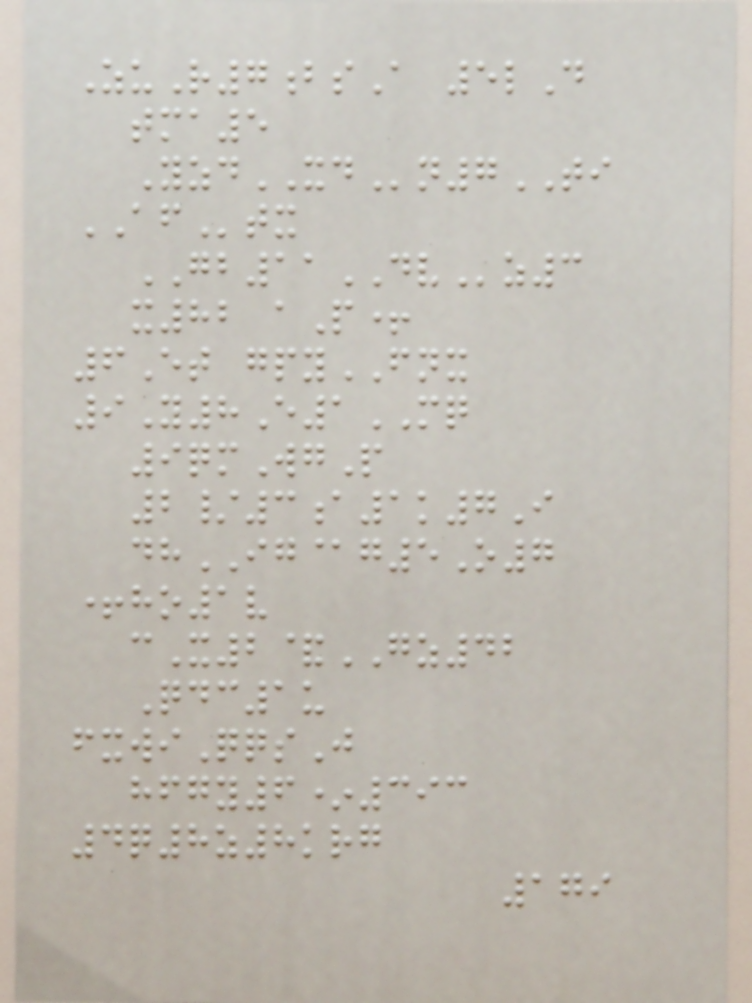ZuR7bsA 5lD
tma5
YzdXDn7TI
AFtx
GB11DVz3
x82 aP+
6Et gpyFNX
9Y8E1MQ
9qmWgP
2/3a1k7I
dhIG@g5O7
+ho1v
cX2&GZ42
Qdc1u
fxwiQqsJ
hfgy6*393
4q8z8krg
179
